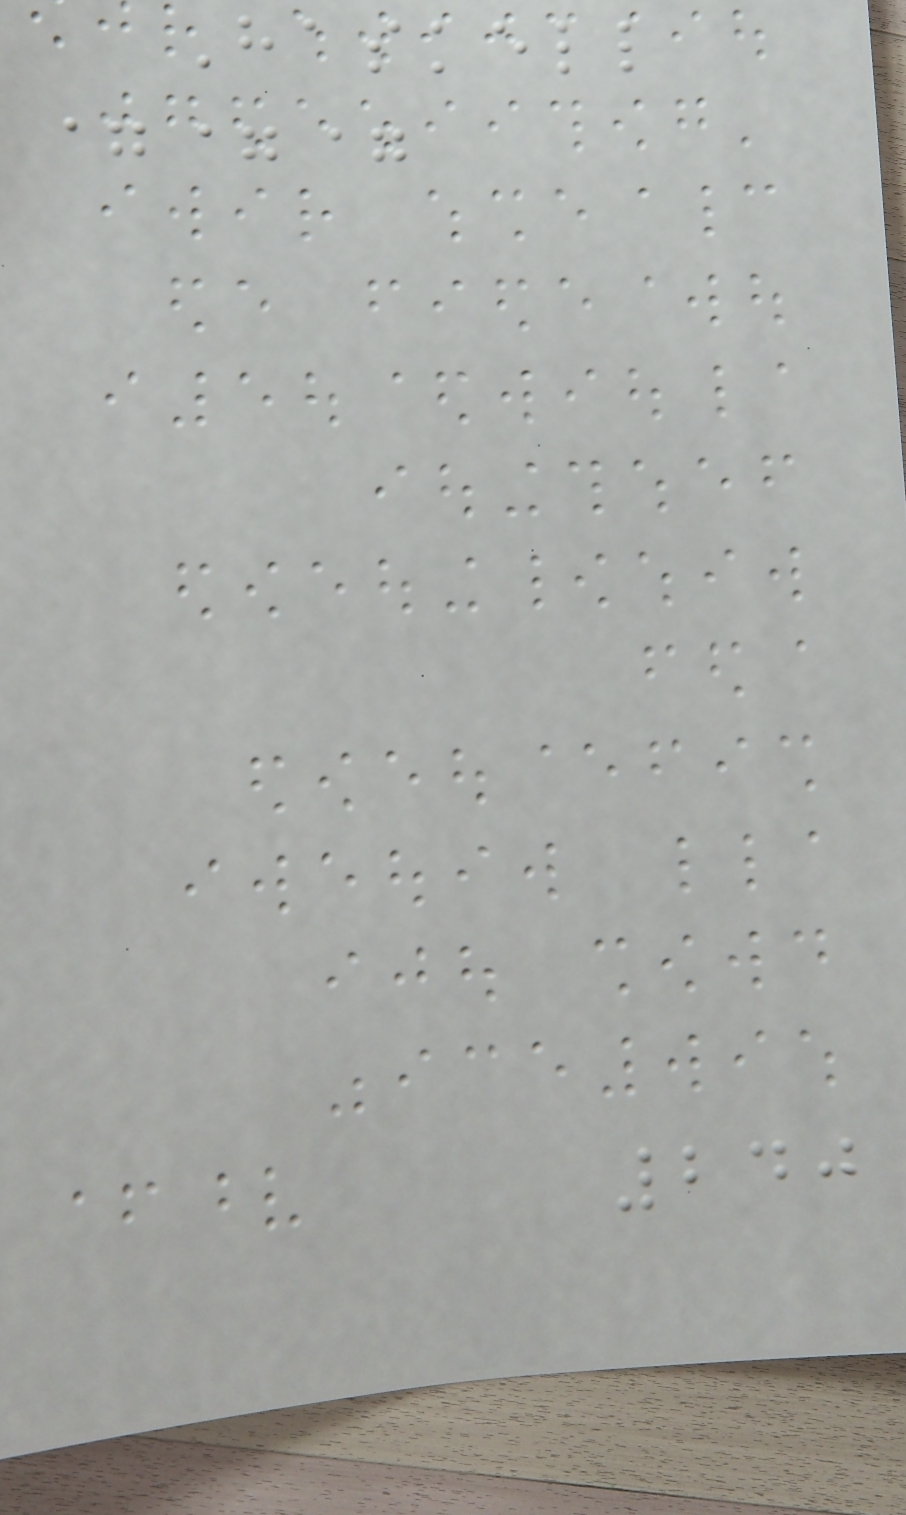Haskell
===
240
